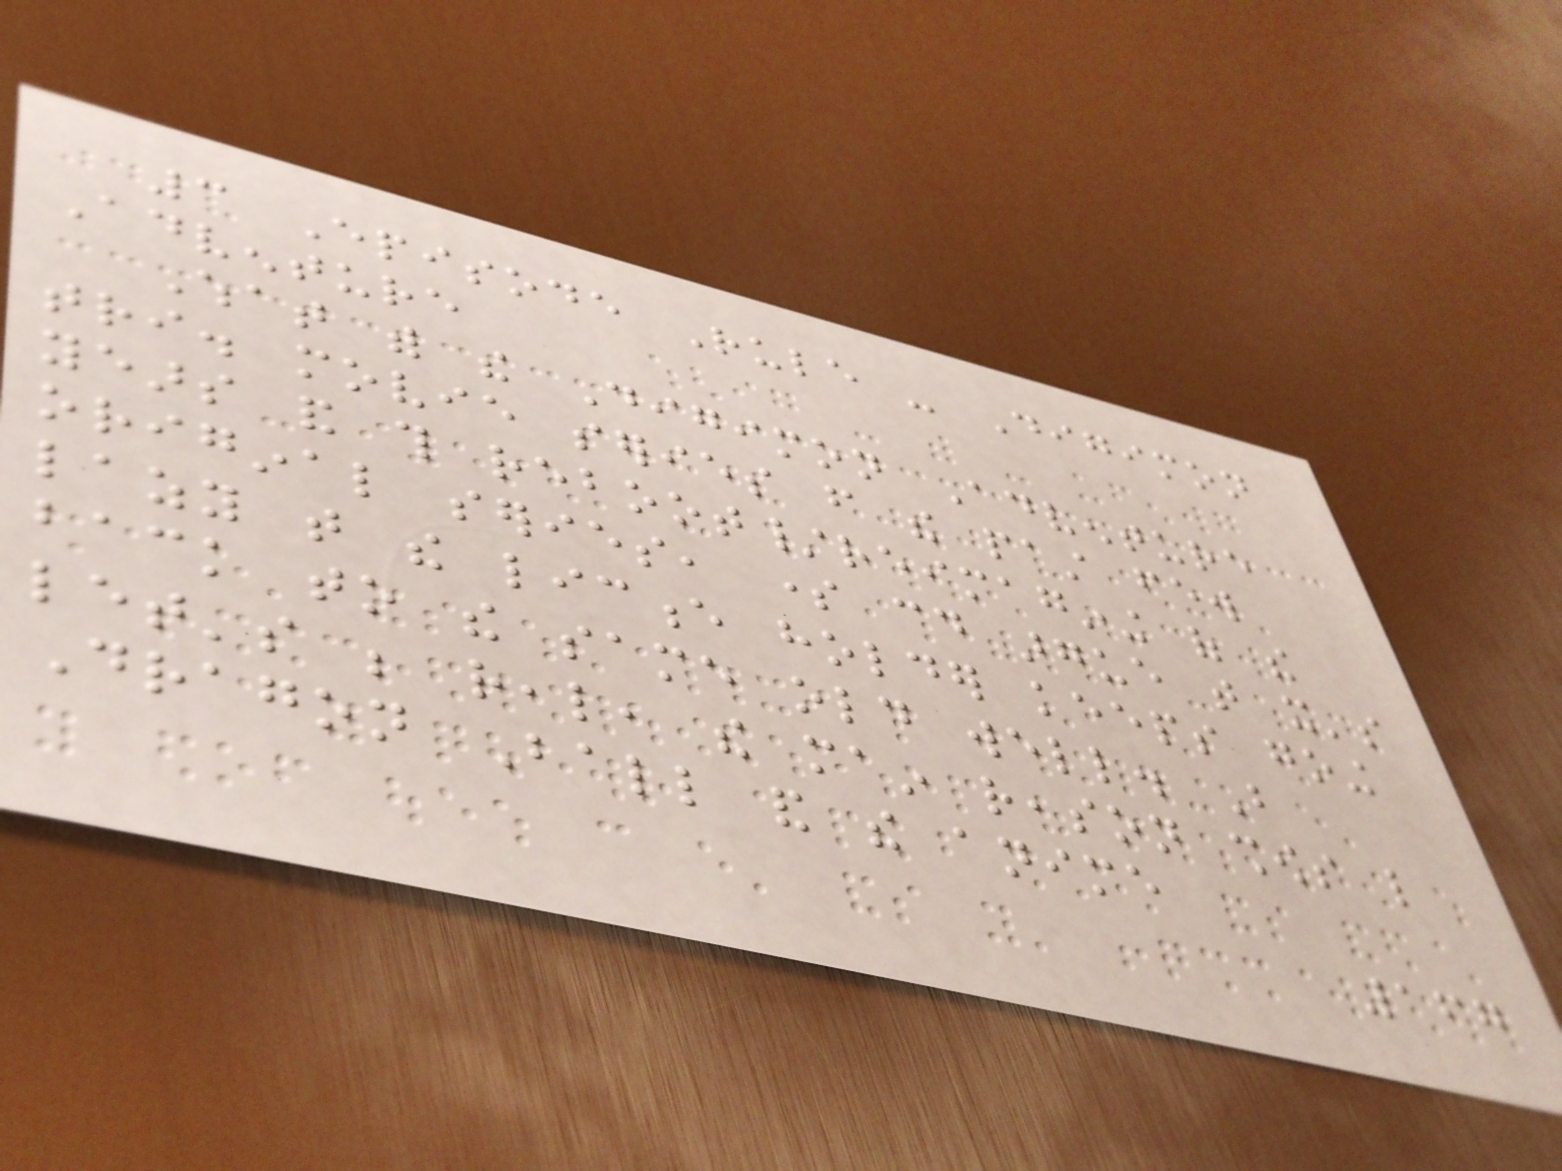3 Episode Rule - Digimon
Adventure
What with the Digimon Adventure
tri. movie series from the past few
years and this reboot/reimagining of the
original series, some could argue that it's
lazy that the licence holder keeps going
back to the same old well. But
let's be real, the main reason shows like
Dragon Ball and the anime
167
